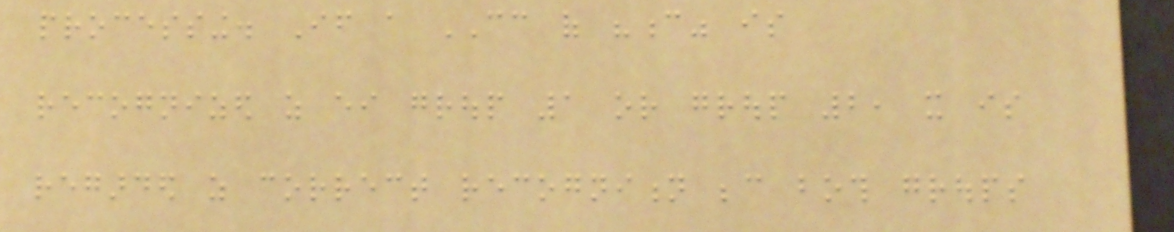processing. If a CC of "c" is
recognized as either group 1 or group 2, it is
regarded as correct recognition because both groups
